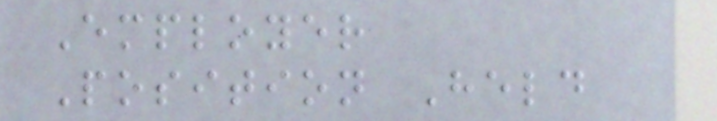Employer
Position Held
